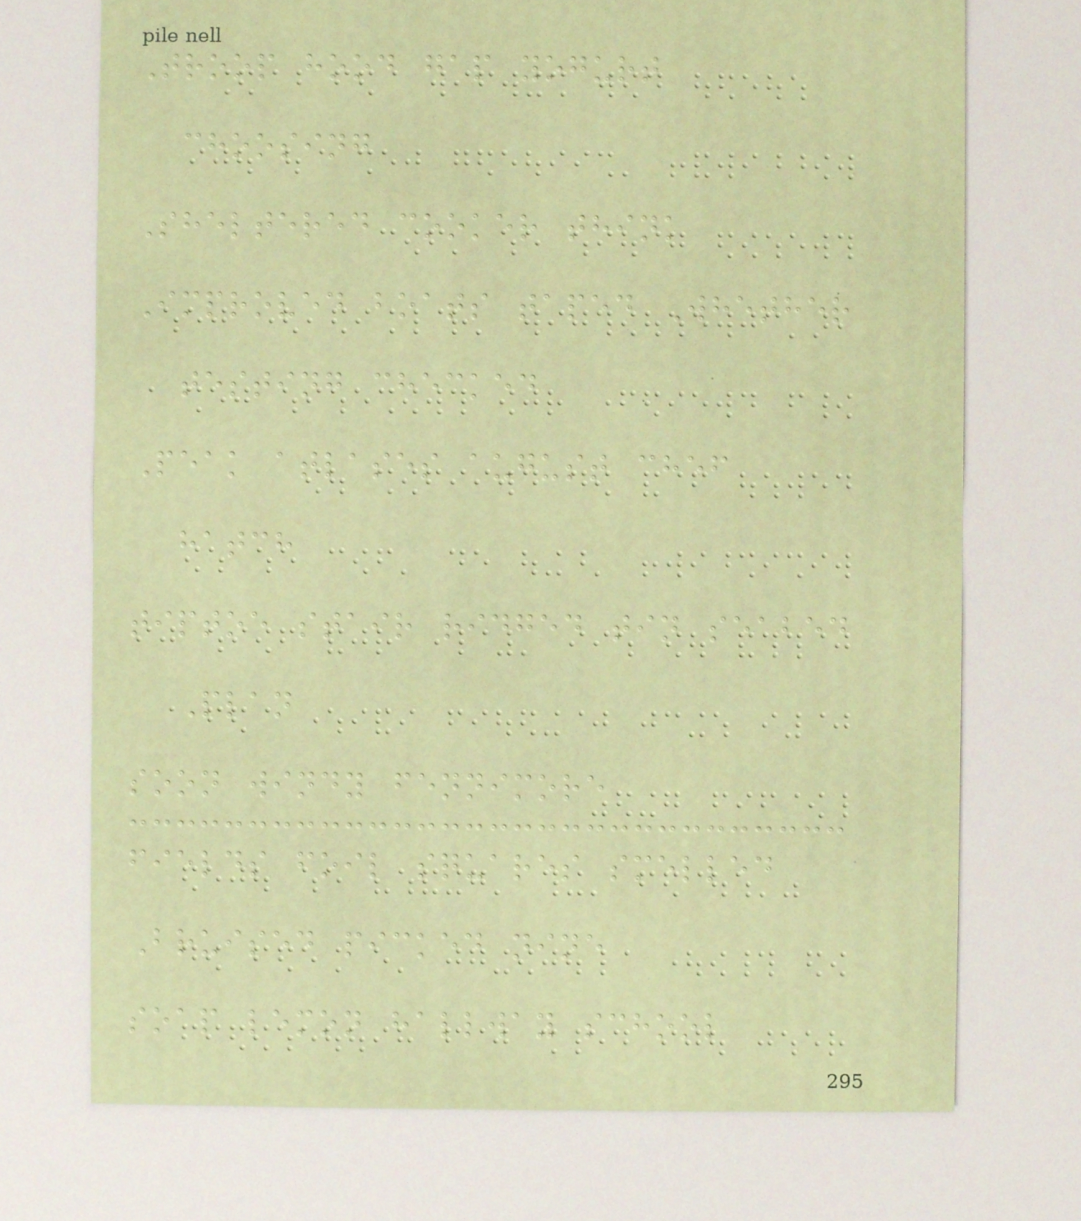Troop hood gap yogurt
choosing
Sheltered cooker think
Improved boats taped Whether
testing checked
Peak atlases august chef
hatch
tiptoe stair ridged tin seabed
Plan
soon windy fennimore
fields foil squares smelled
Bruised picked nine
soap lemon hallway school
